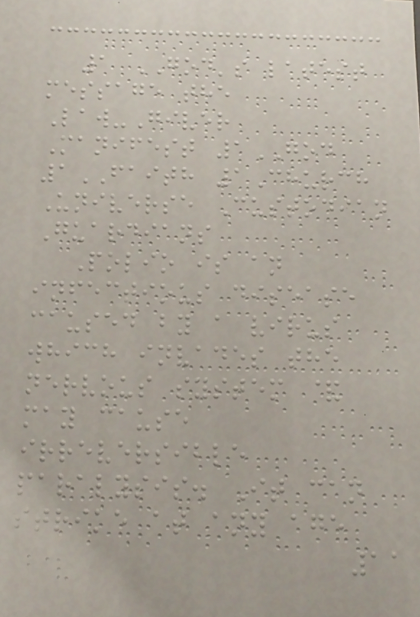1 GOD's latest
message the
Law-Giver
Manifest 1GOD
1FAITH 1Church
Universe Custodian
Guardians
Polio is an
infectious disease
caused by a virus
which invades the
nervous system &
may cause
irreversible
paralysis. It can
strike at any age
11
